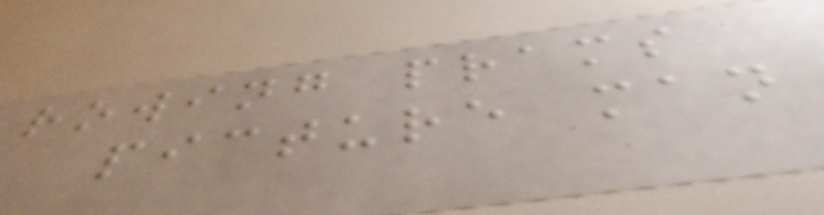rowing prams
picture man
